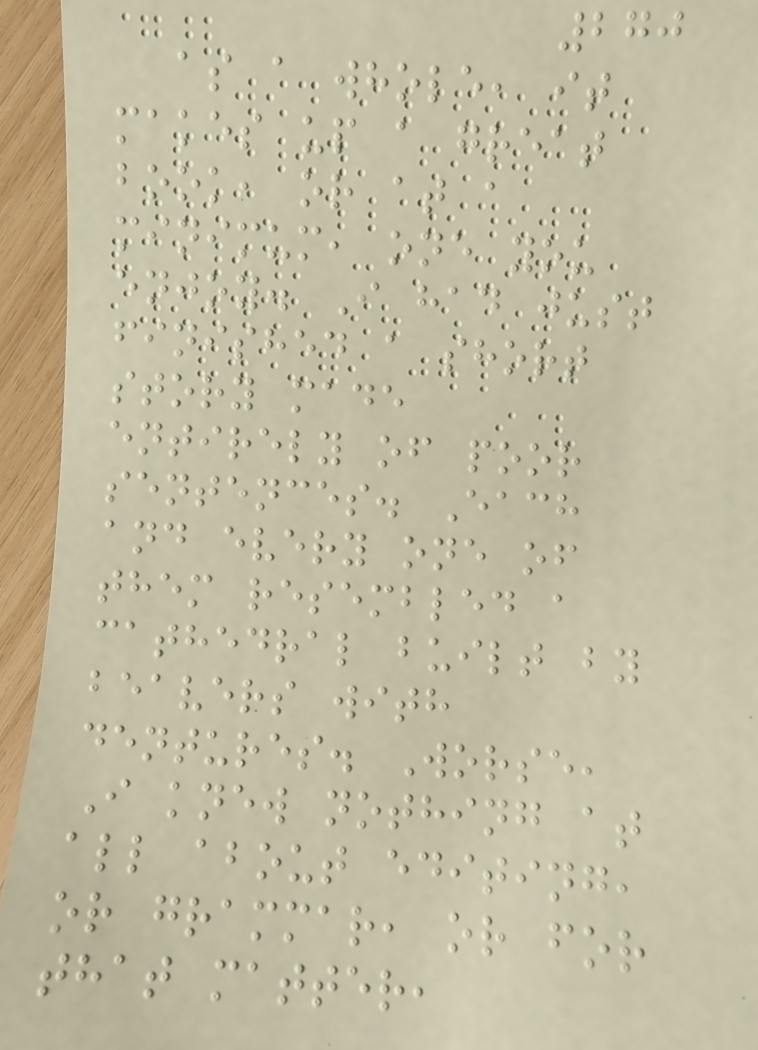270
as a whole, it
makes up a great
book, or at a
minimum, one you
enjoy. I had just
finished a short
story made
entirely of poor
sentences. Each
and every one of
them resembled a
cathedral built by
beavers with
dentures. Worse,
I knew nothing at
all about editing,
or grammar, or for
that matter,
